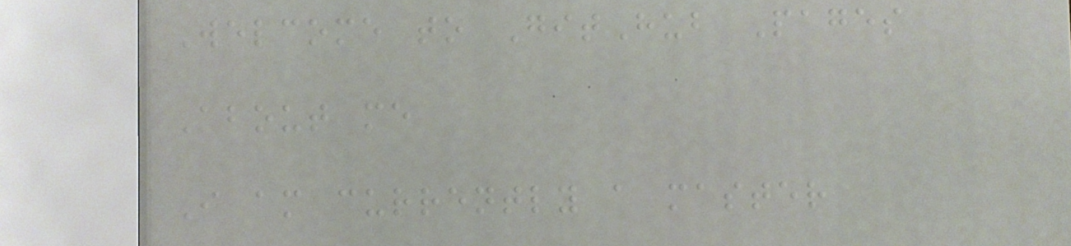Welcome to GitHub Pages
About me
I am currently a master
